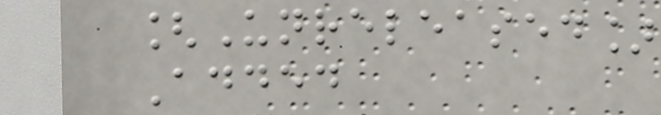[Unreleased]
Added
